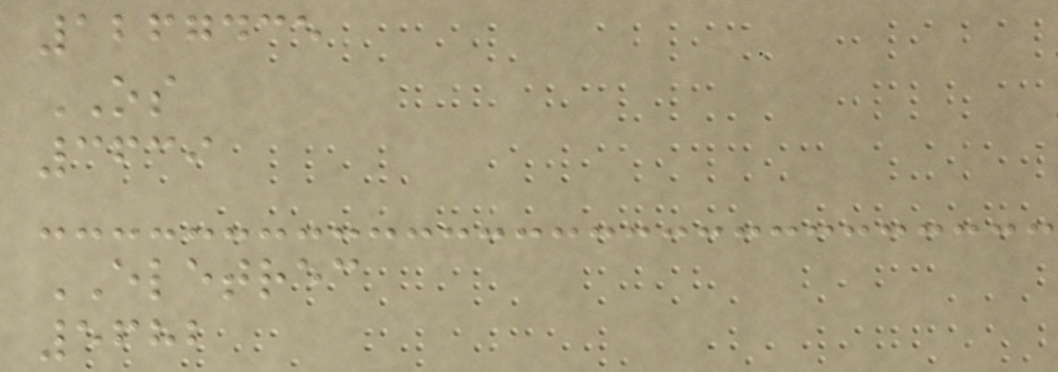1267435
OS
3639
ELETREC
5682
